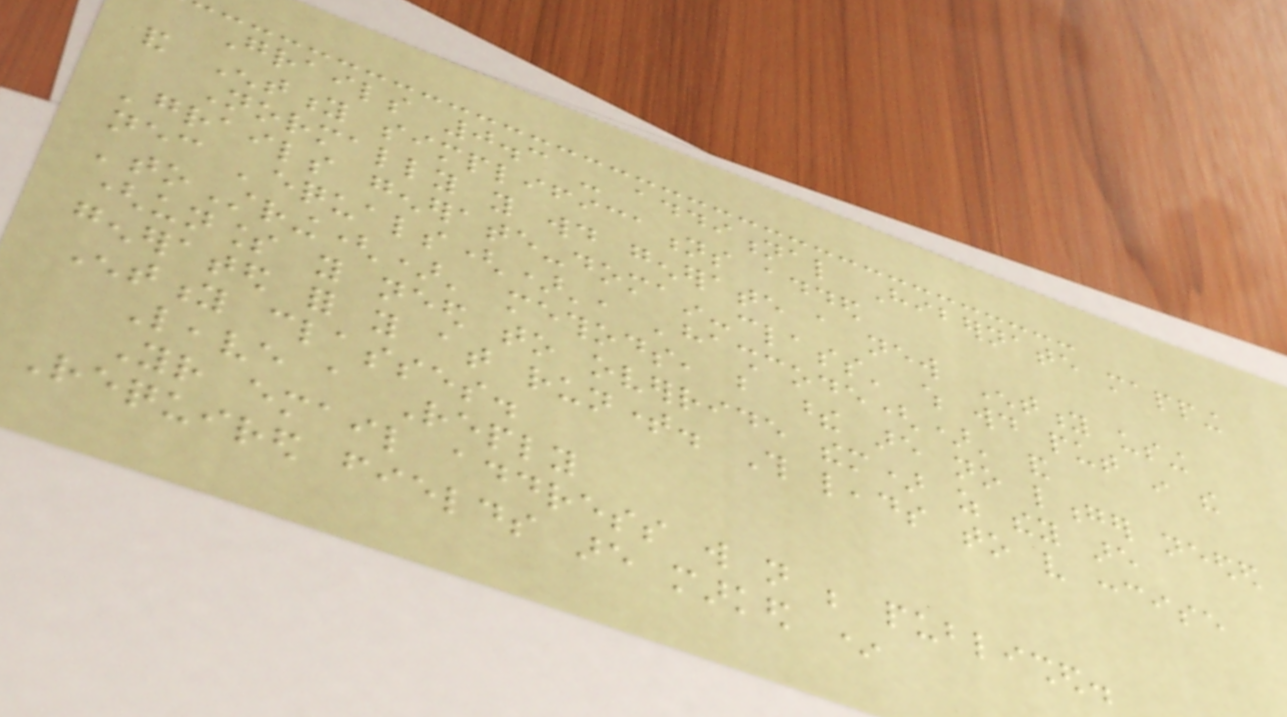Grails 0.3 - additional Hibernate mapping
and Entity simplifications added
Normally you would generate a new Entity using
'grails generate-domain-class' which would put in the
necessary 'equals()', 'hashcode()' and
'toString()' methods, but these are no longer needed
(unless you need to override them) as they are
generated for you at runtime. This leads to very concise
Entity classes.
Leave a Reply
Your email address will not be published.
Required fields are marked *
